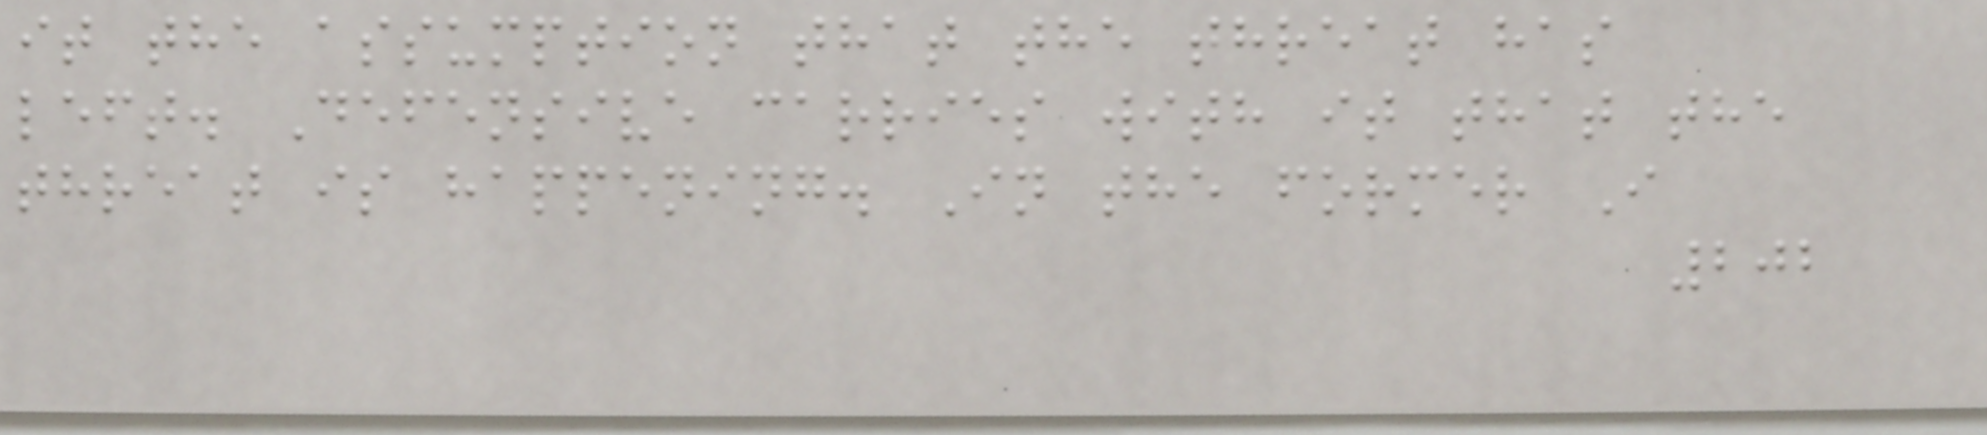it the assumption that the threat has
left. Defensive carries with it that the
threat is happening. In the former I
202
